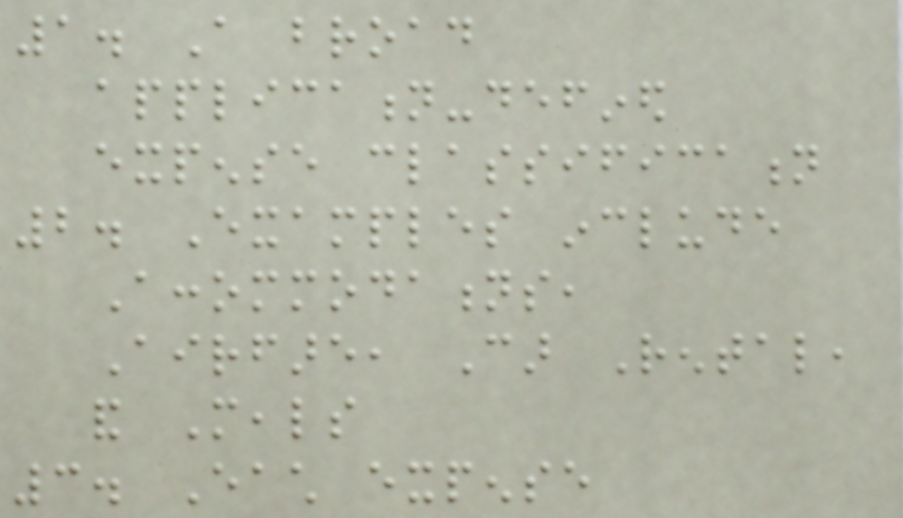1. A broad
application-defined
expense classification
2. Examples include
Accommodations,
Airfare, Car Rental,
and Meals
3. Each expense
